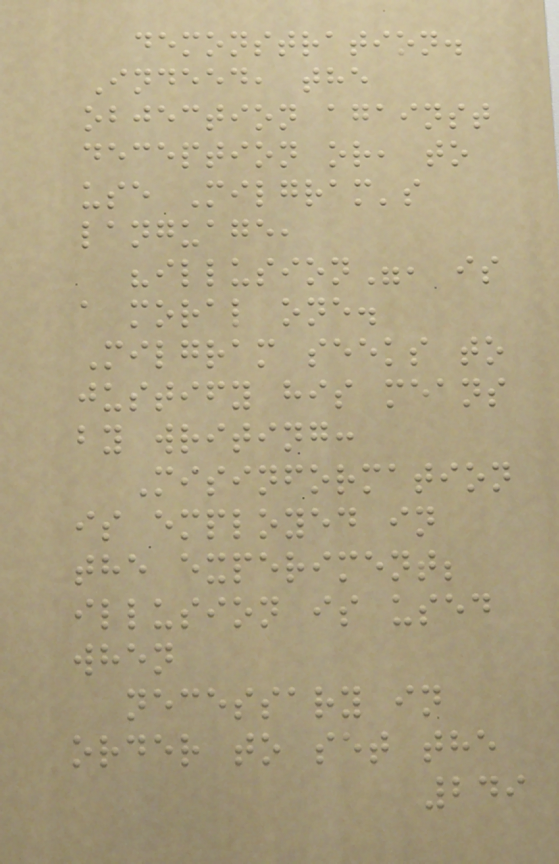demonstration.
Indeed, the
objection against
deception or, to
use Milgram's
language,
"illusion", is
a moral one.
Milgram seeks to
justify his means
by writing:
Misinformation
is employed in
the experiment;
illusion is used
when
necessary in
order to set the
249
